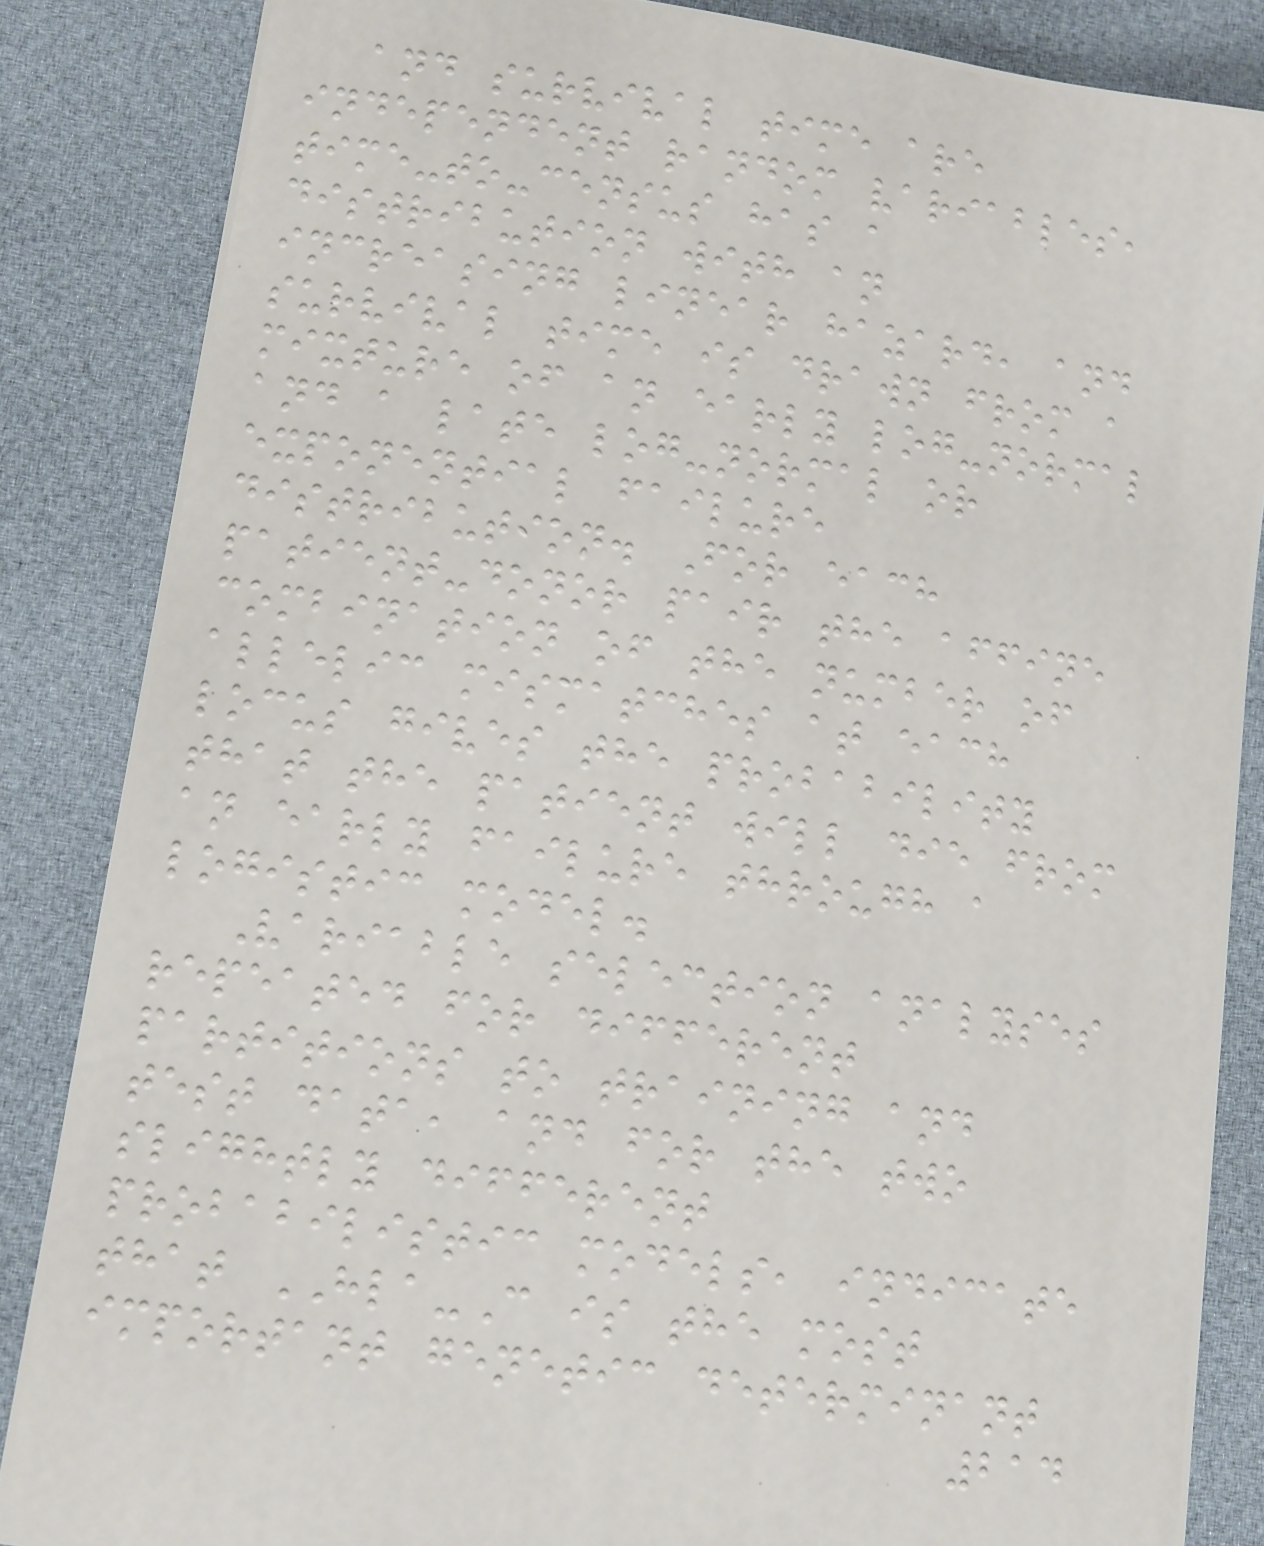and survival time are
independent random variables,
time-to-census has a
distribution with an
increasing linear hazard, and
survival time is drawn from a
mixture of an early log-normal
and a late log-normal or
exponential failure
distribution. For each
patient-donor pair the affine
combination of the number of
allelic mismatches at each
locus gives the probability
that the patient will die from
an early failure through a
logistic model.
Variable selection analyses
repeated for different
partitions to training and
test data, and for the two
slightly different
probabilistic models, indicate
that HLA-C is the most
important genetic determinant
214
